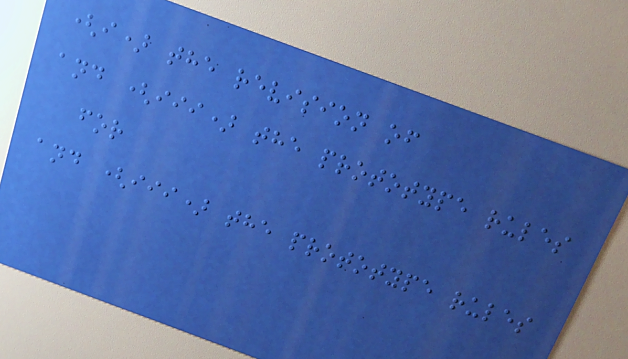(i) the revision of
and (iii) the prototype rules
for
and (iii) the prototype rules
